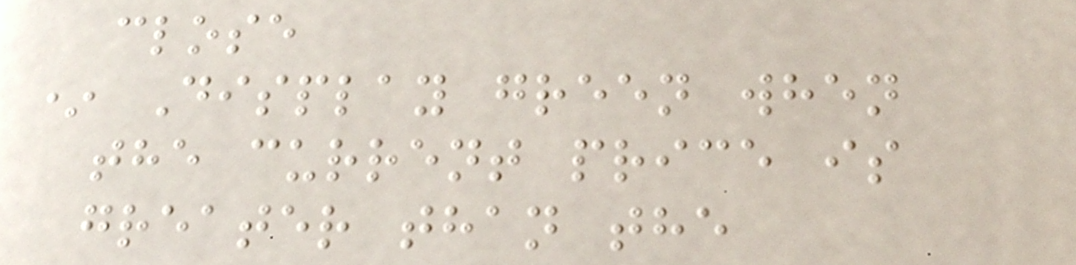close
* Display green when
the current price is
greater than the
